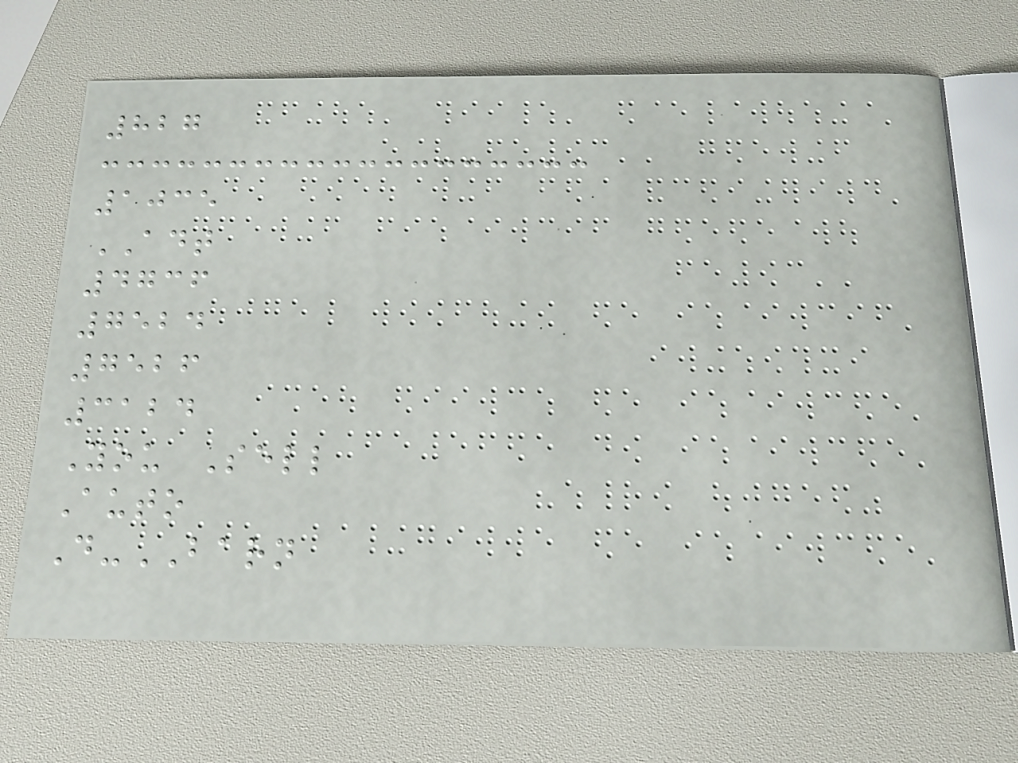827
1035
ADT
4736
7524
7526
3124
You Sell
Auto
D-BARN
